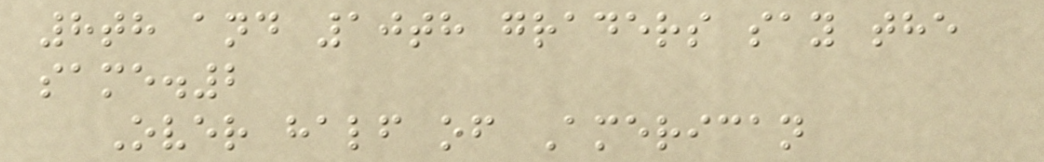8th and 10th graders say the
same.2
Over half of American
